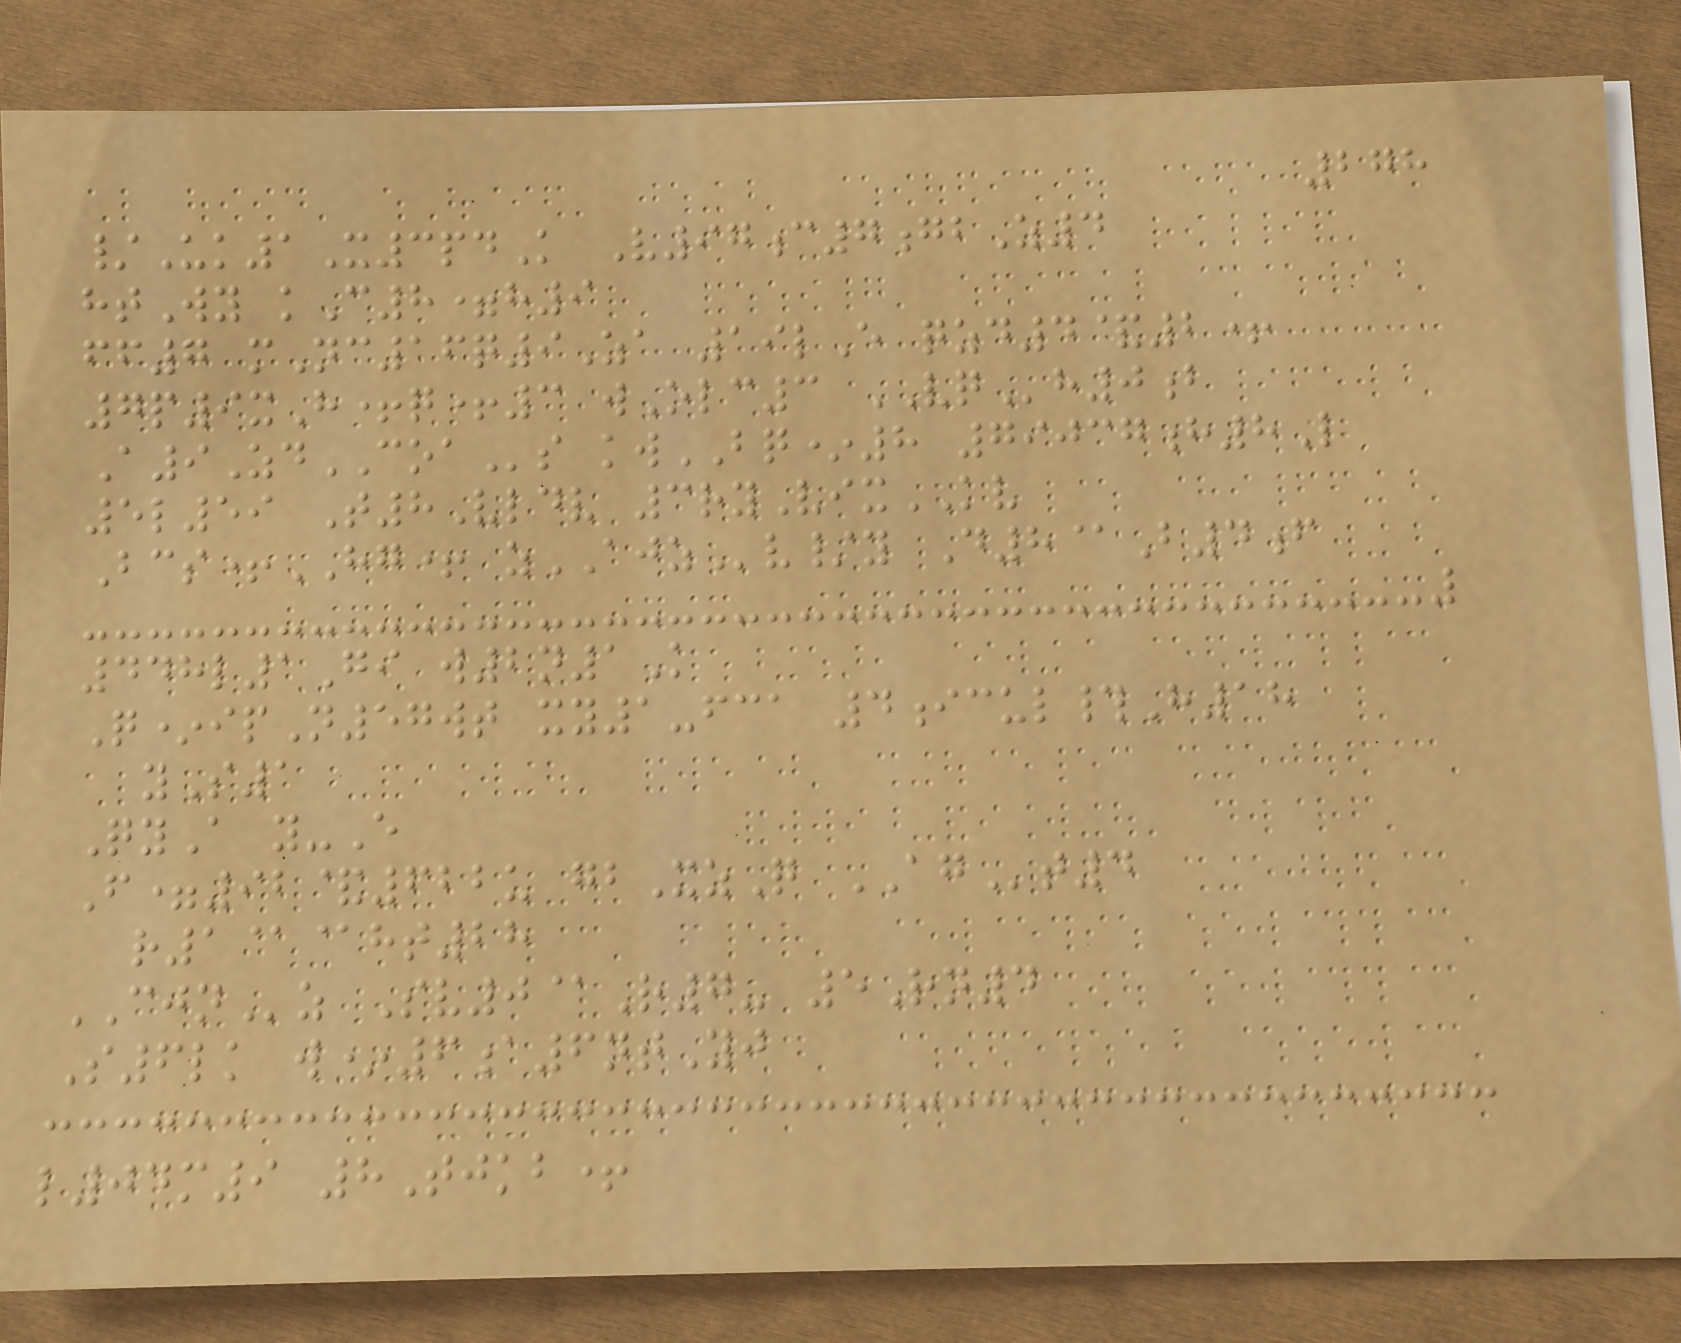278
/Uk1X3pdK V97c7gbZ4
htWy kC8=h9
ff7 mNc16q9Za 19lE qzd4&2+
7p9xH+q+3 wOlc3 VQh0b
A9ZdCOAs kwBQ*8 79037h8L
5l59 T8Vldv 3ryVixKV
Bcs+HG+ zAJZv/y D8@B4f
448l1Gi w2n1K
Q*ipN57wt xy1-fca 4icul#H18
yS1
QyA y-E
F=92&622u gbXzQ AGt4
r1@@ht28
CJNz Sv0@R7- 5Rn4
S6lk w*6a6ntYj
l04m9 8Tjkb+
